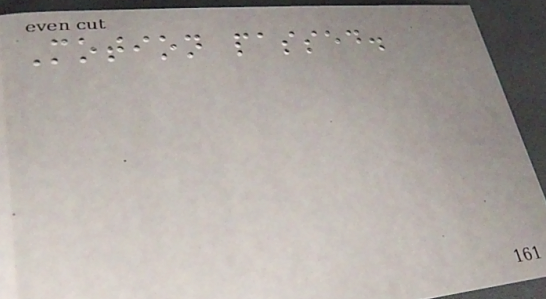Motion passed.
